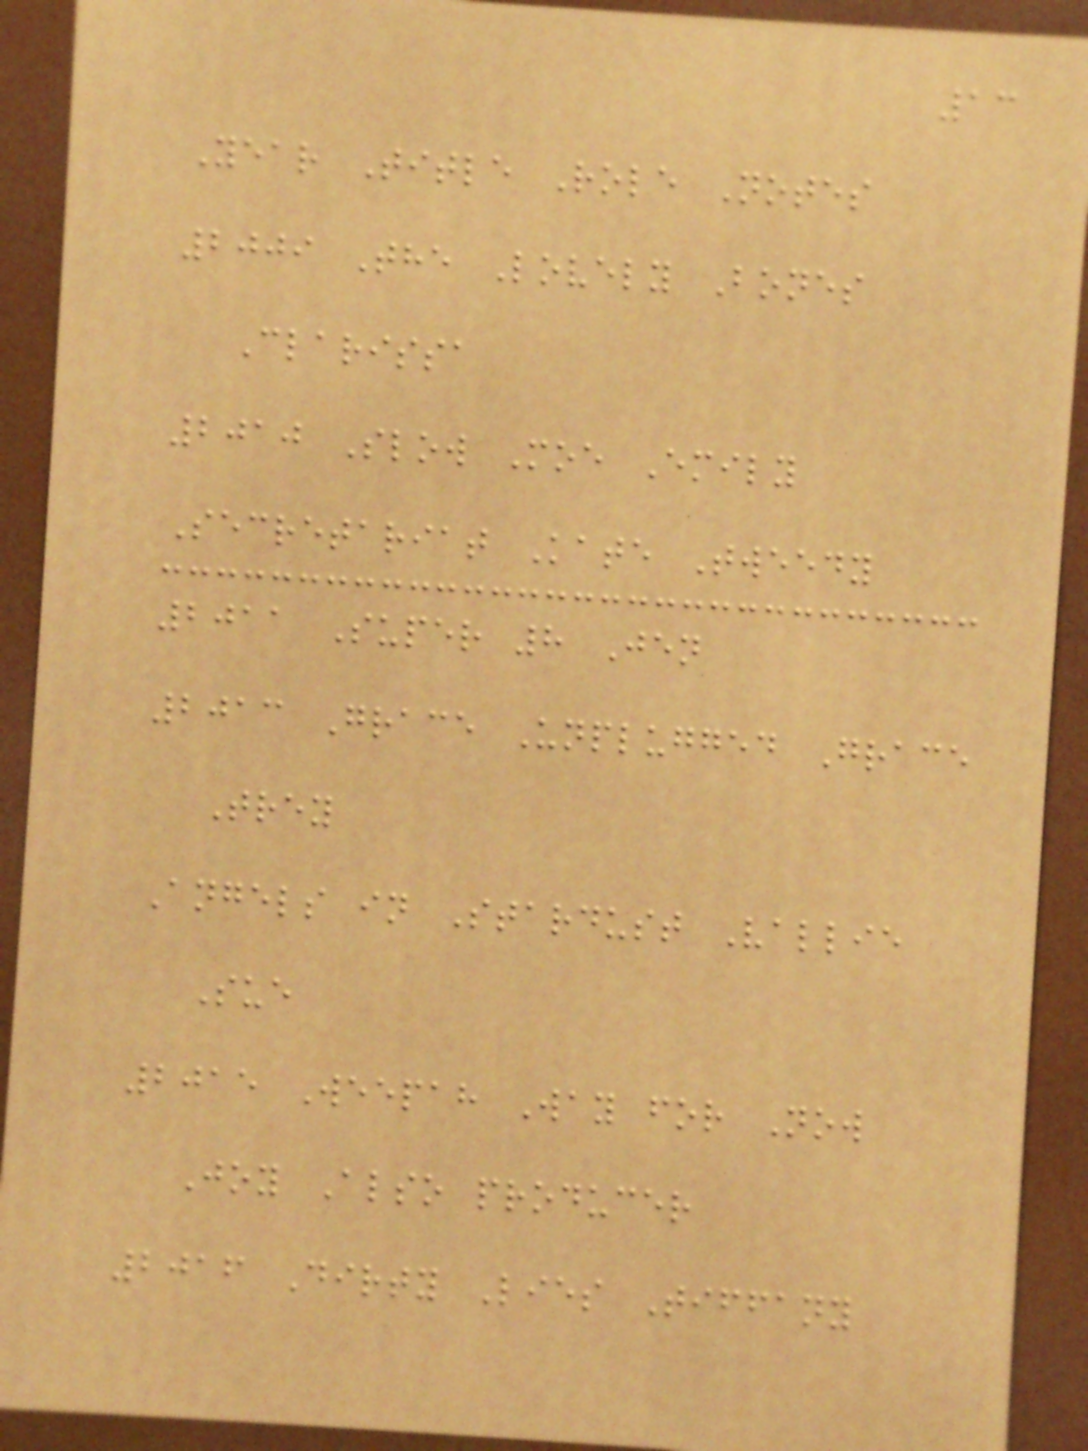13
Year Title Role Notes
2009 The Lovely Bones
Clarissa
2010 Slow Moe Emily
Secretariat Kate Tweedy
2011 Super 8 Jen
2013 Grace Unplugged Grace
Trey
Angels in Stardust Vallie
Sue
2015 Weepah Way for Now
Joy Also producer
2016 Dirty Lies Tiffany
